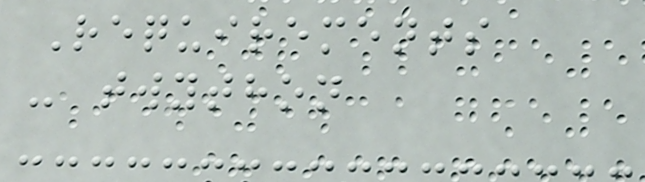Requirements
- twython
